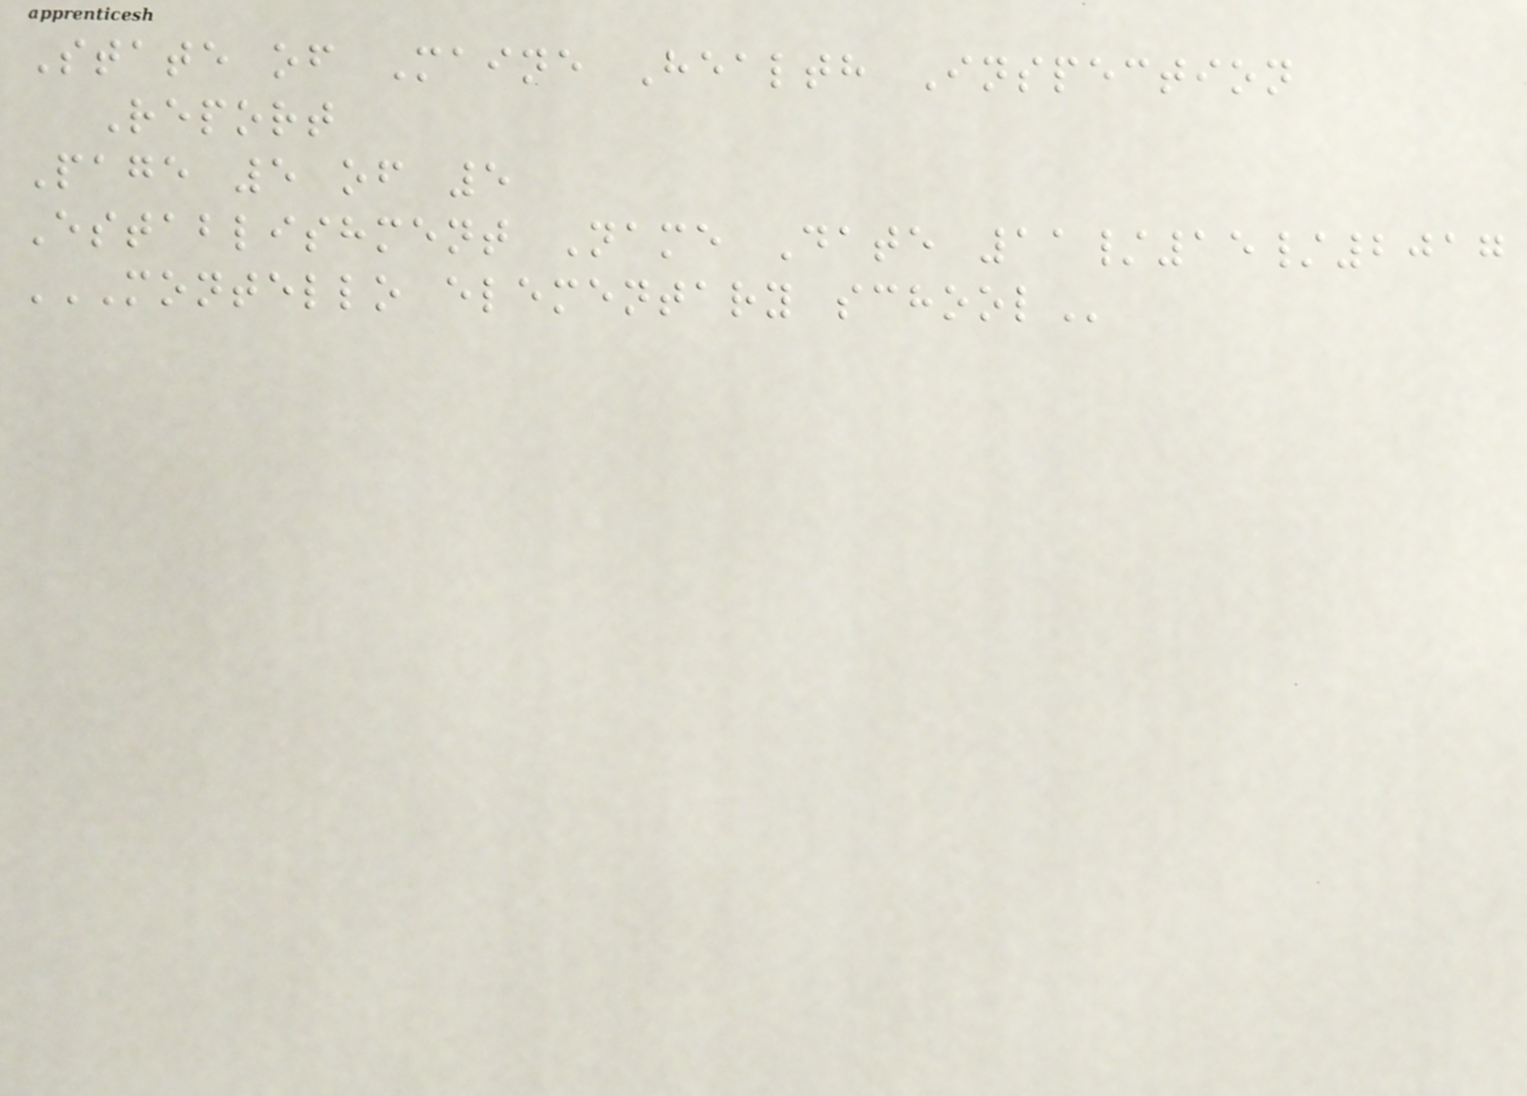State of Maine Health Inspection
Report
Page 5 of 5
Establishment Name Date 11/15/2017
MONTELLO ELEMENTARY SCHOOL
